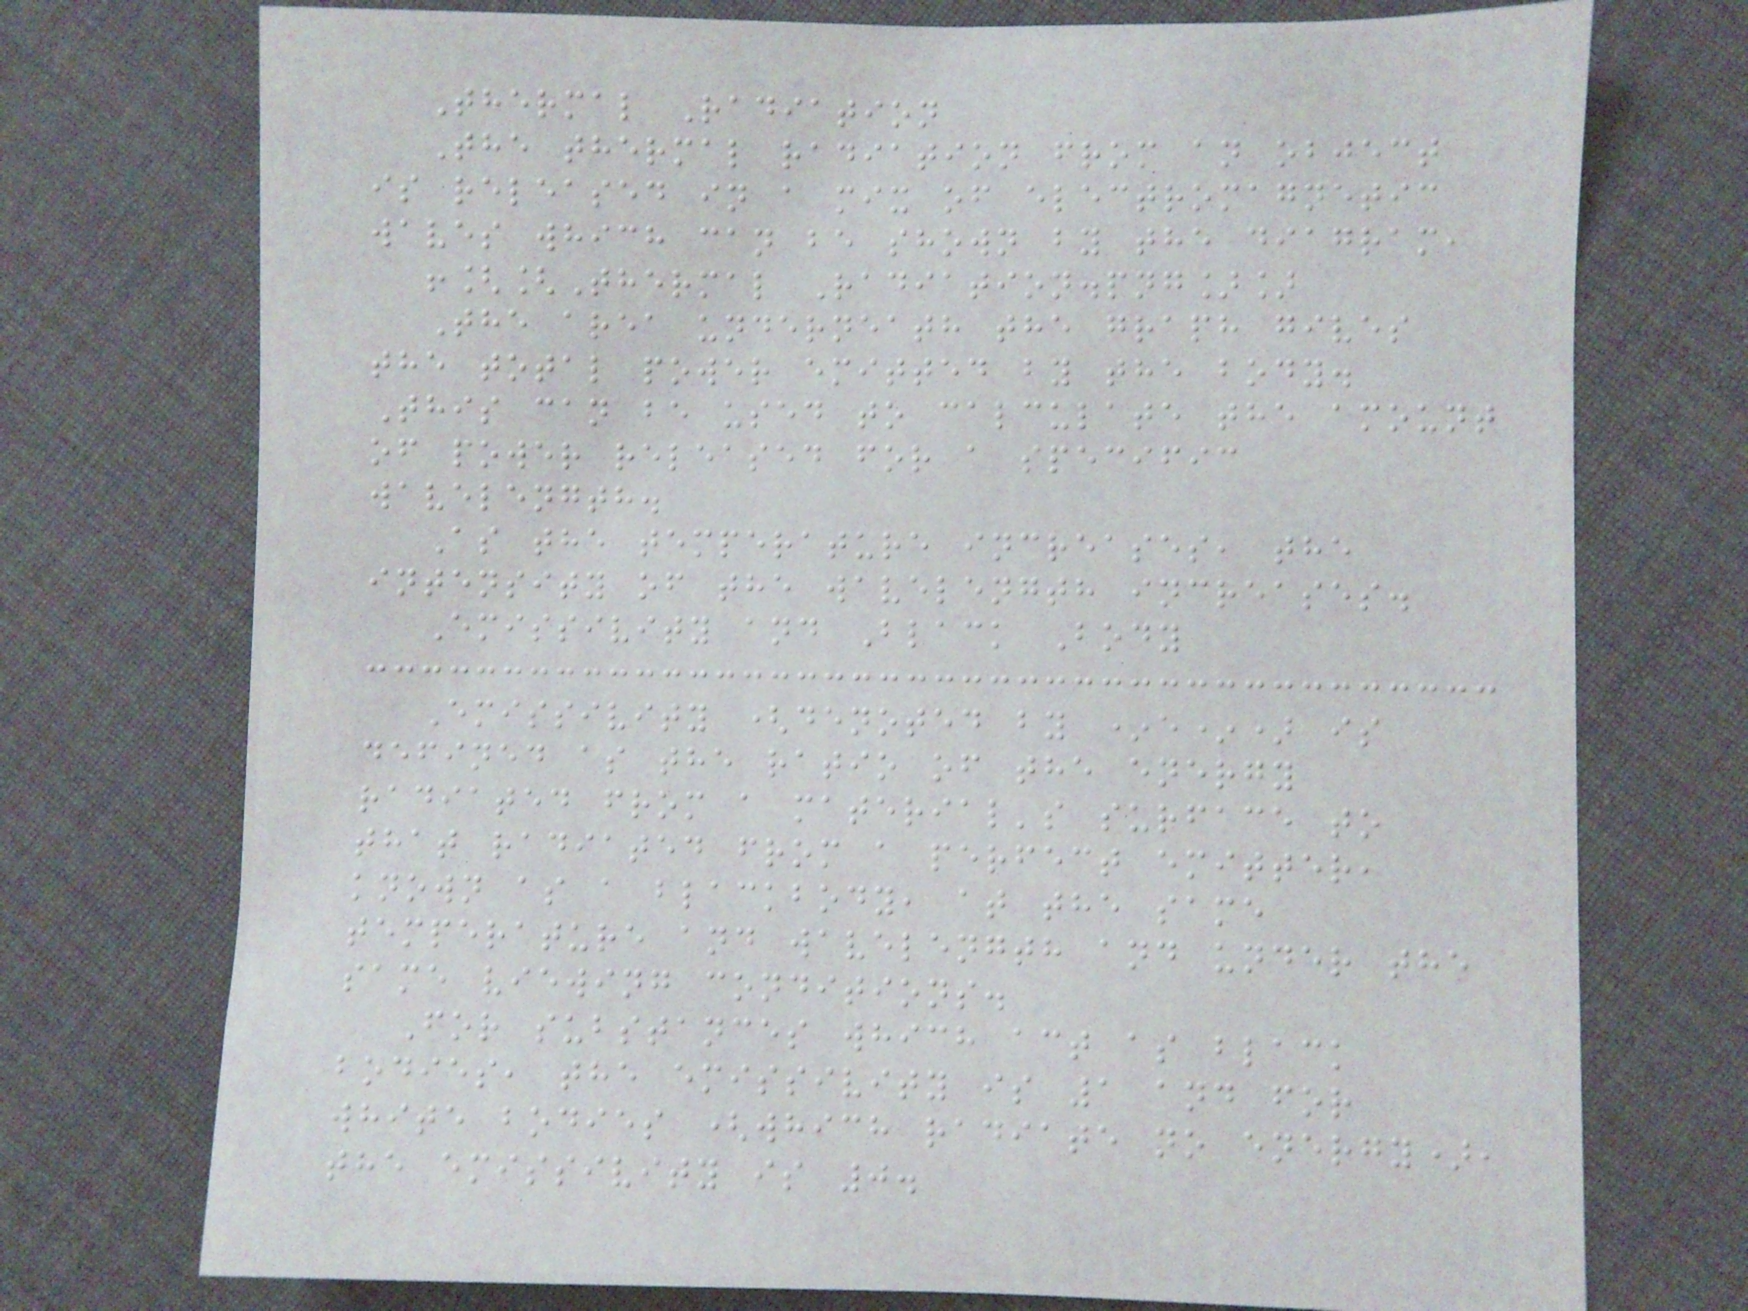Thermal Radiation
The thermal radiation from an object
is released in a mix of electromagnetic
waves which can be shown by the diagram,
![[Thermal Radiation.png]]
The area underneath the graph gives
the total power emitted by the body.
This can be used to calculate the amount
of power released for a specific
wavelength.
As the temperature increases, the
intensity of the wavelength increases.
Emissivity and Black Body
Emissivity (denoted by *e*) is
defined as the ratio of the energy
radiated from a material's surface to
that radiated from a perfect emitter,
known as a blackbody, at the same
temperature and wavelength and under the
same viewing conditions.
For substances which act as black
bodies, the emissivity is 1 and for
white bodies (which radiate no energy),
the emissivity is 0.
